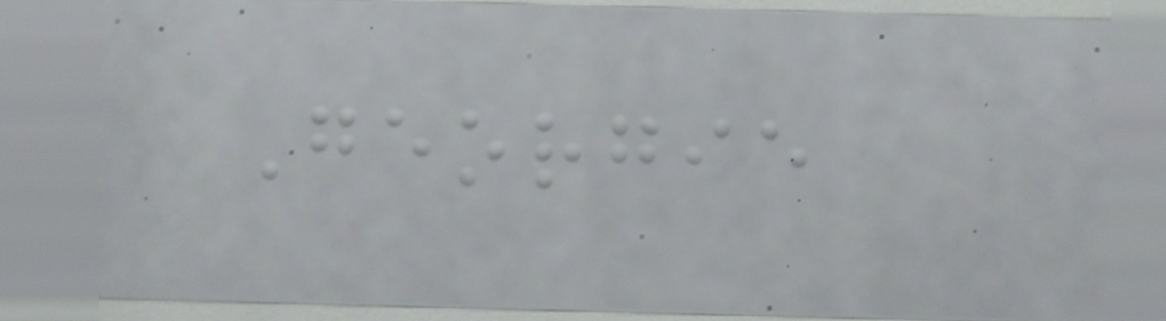Georgie
